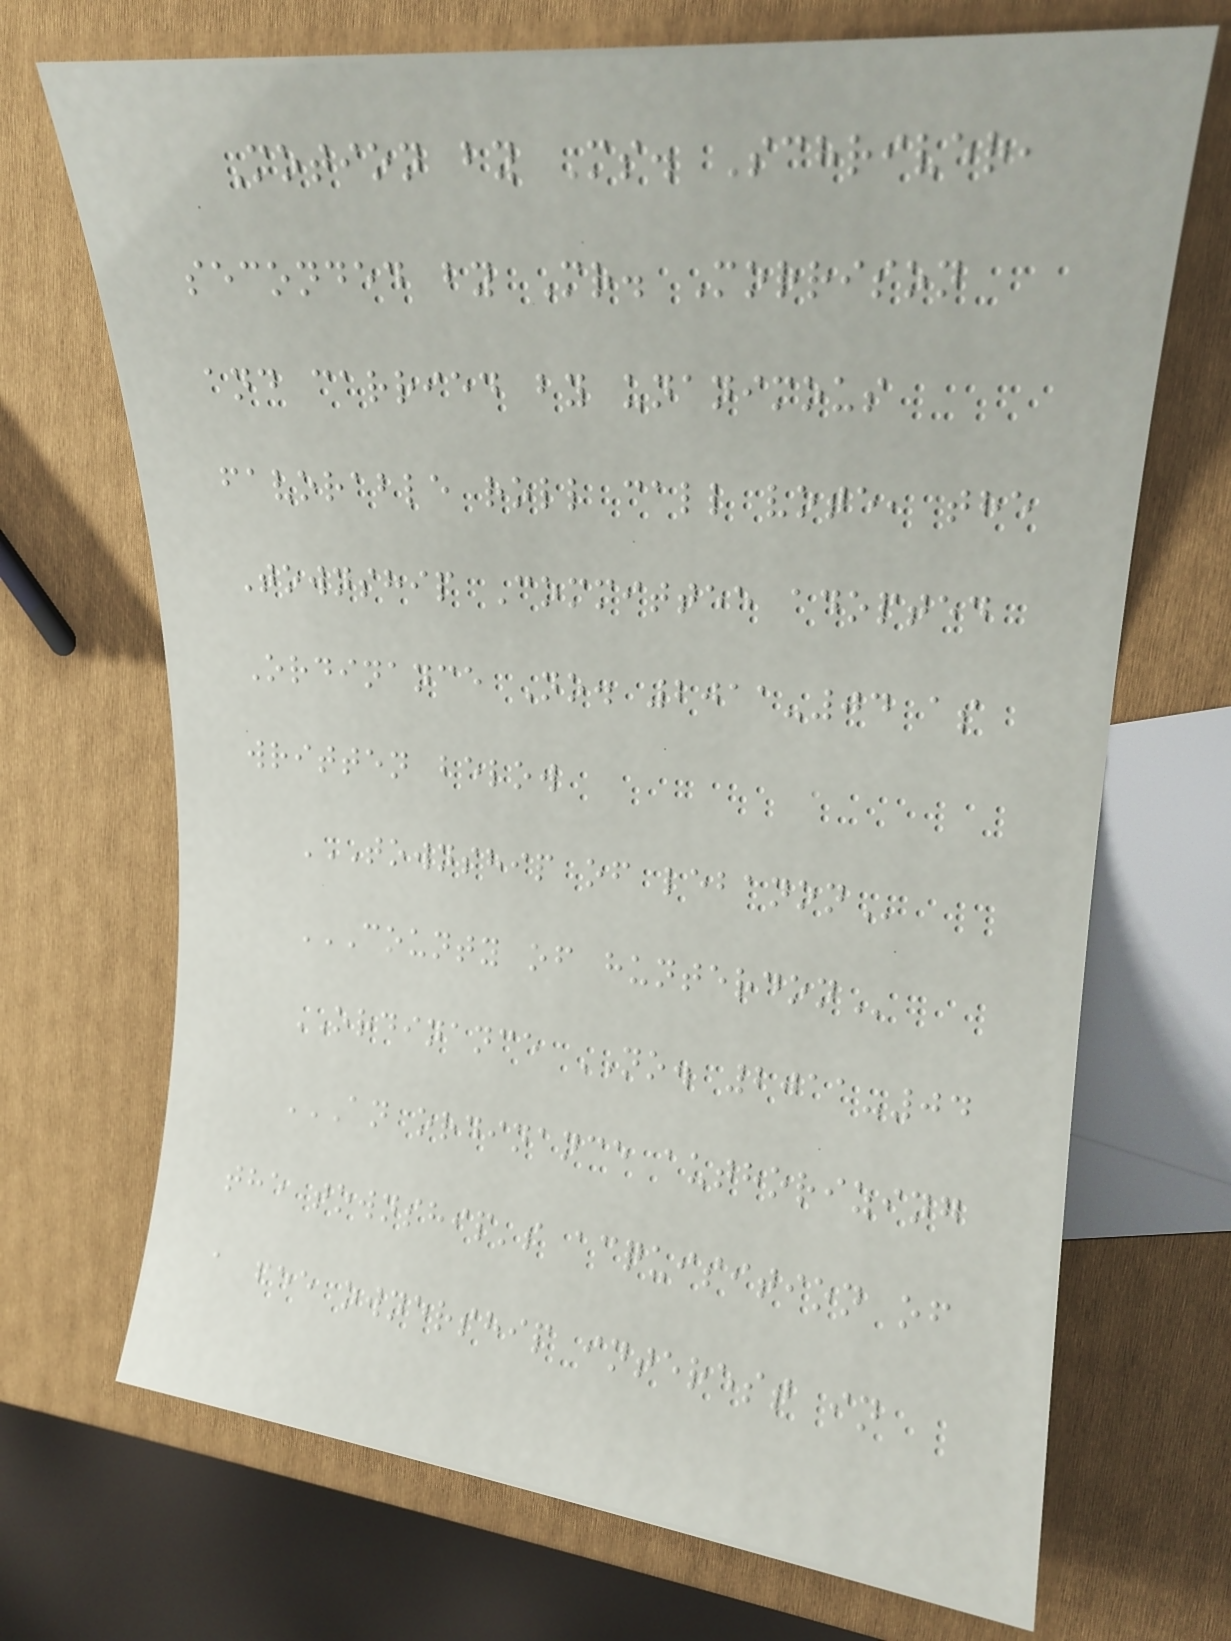Motion by Ms. Schriver,
seconded by Mr. Morrison
and carried by unanimous
favorable roll call vote, the
Township Committee adopted
Ordinance No. 2011-04 as
written below
TOWNSHIP OF LEBANON
COUNTY OF HUNTERDON
ORDINANCE NO. 2011-04
AN ORDINANCE AUTHORIZING
THE TOWNSHIP'S ACQUISITION OF
A FEE OWNERSHIP INTEREST IN
